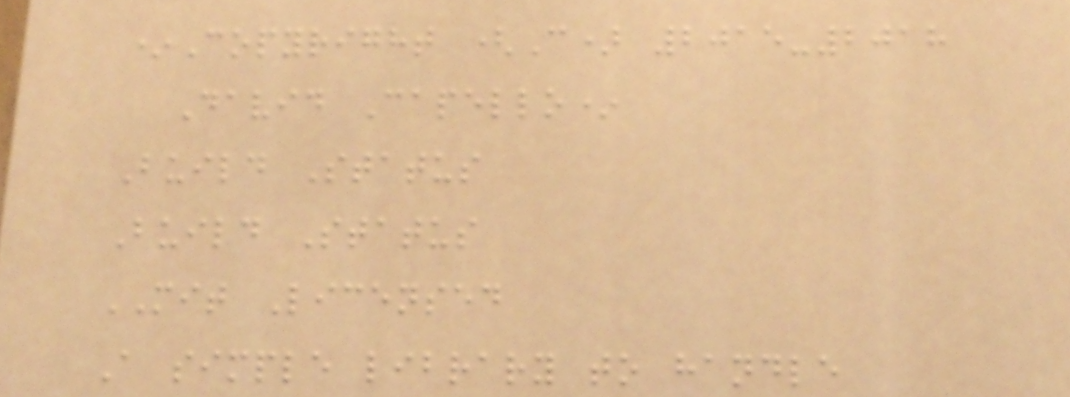*Copyright (C) 2015-2018
David Capello*
Build Status
Build Status
MIT Licensed
A simple library to handle
